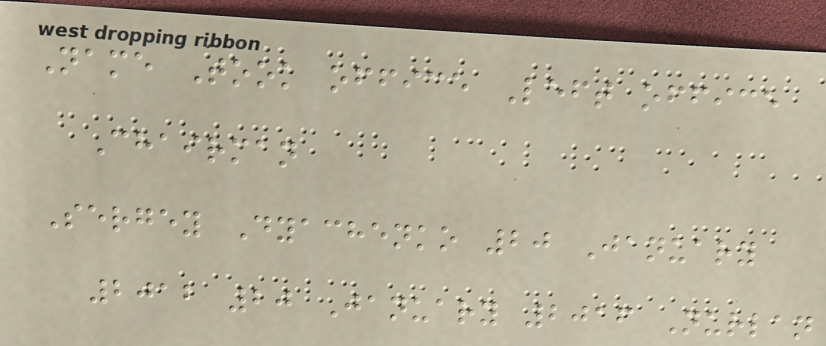Name Took office Left office
Chairman
Sergey Dyachenko 20 January
2012 20 January 2016 Nurlan
